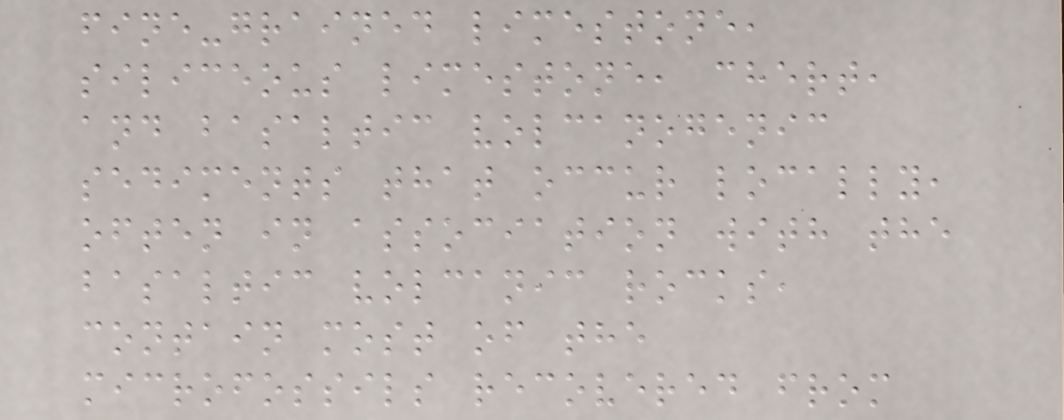fine-grained limestone,
siliceous limestone, chert,
and basaltic volcanogenic
sediments that occur locally,
often in association with the
basaltic volcanic rocks,
contain most of the
microfossils recovered from
